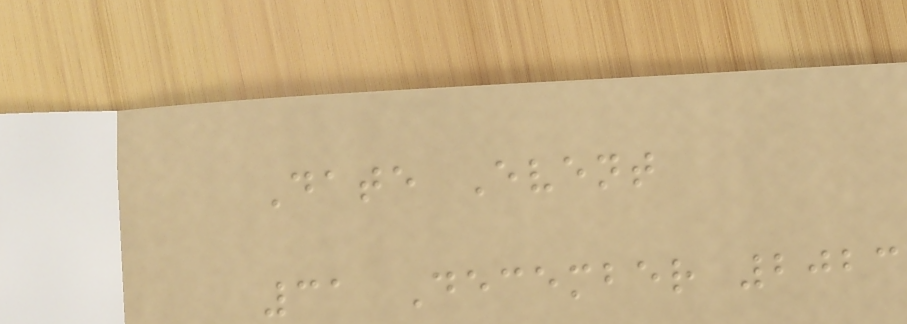Date Event
31 December 2023
